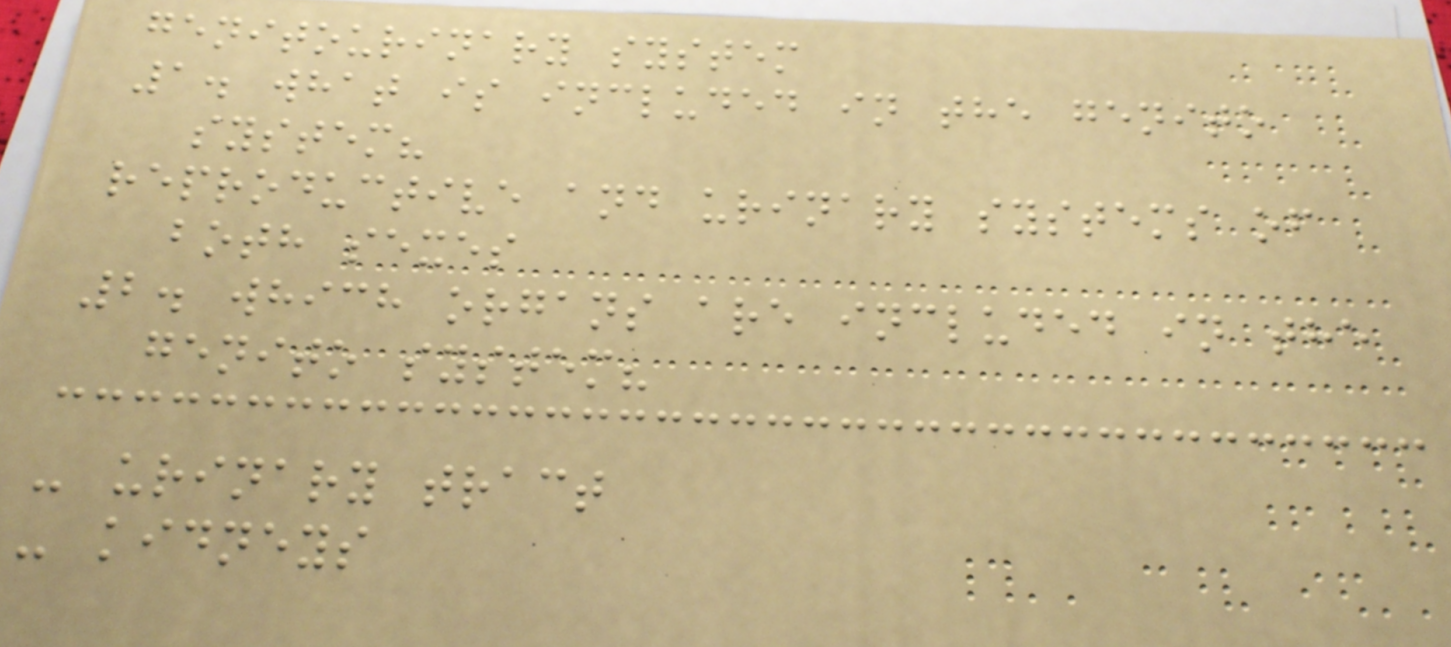genitourinary system
1. what is included in the genito
system?
reproductive and urinary systems of
both sexes
2. which organs are included in the
genito system?
- urinary tract
- kidneys
